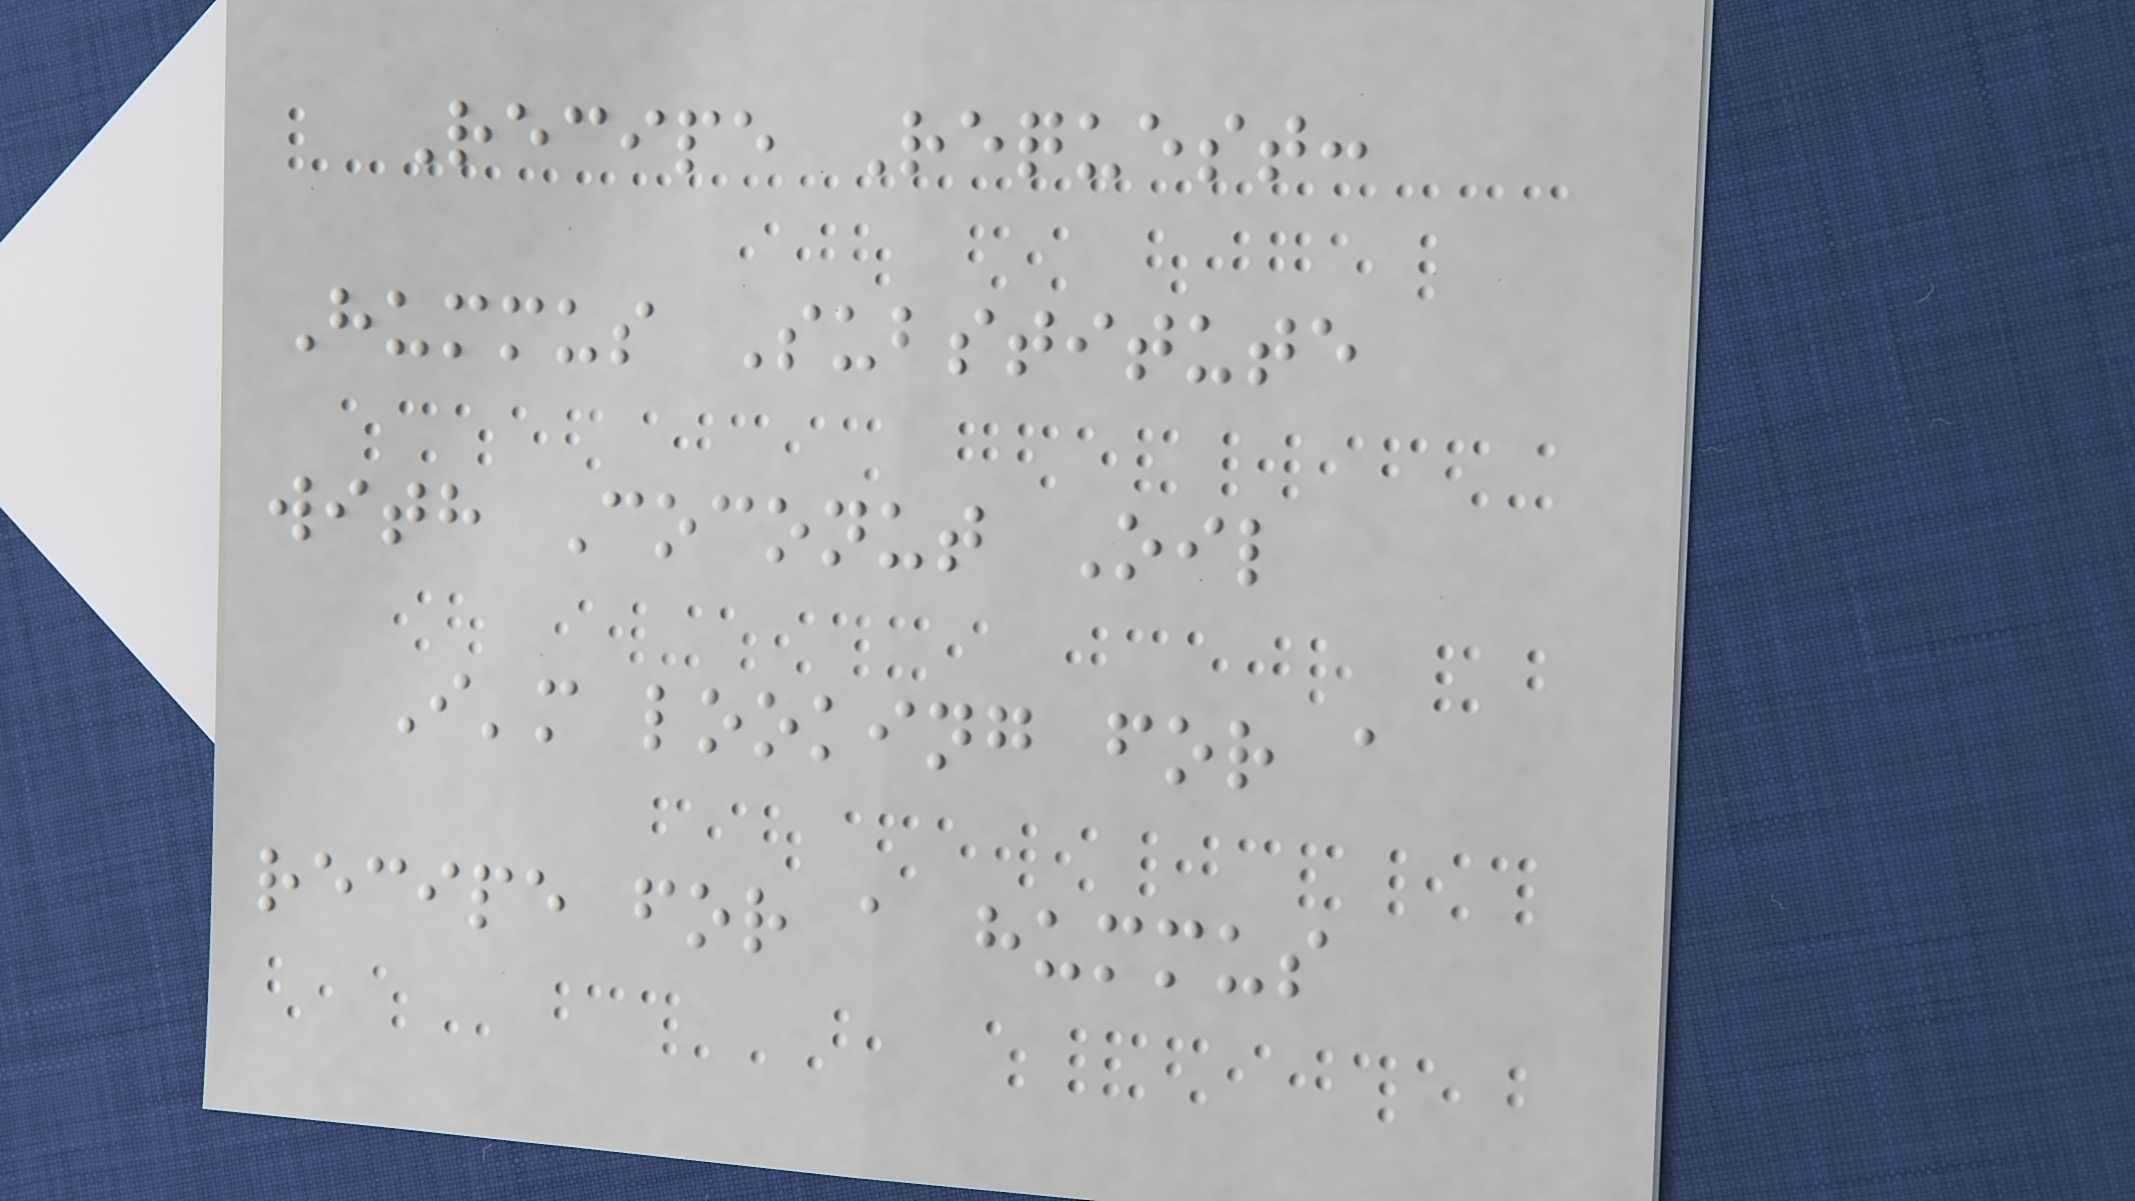Recipe Request:
Hummus Substitute
with Coconut Oil
I'm looking for a
recipe for a hummus
